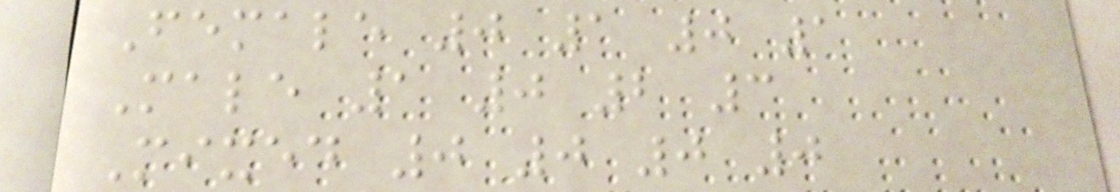Female 0 1 0 1
Male 1 0 2 3
Mixed 0 0 0 0
